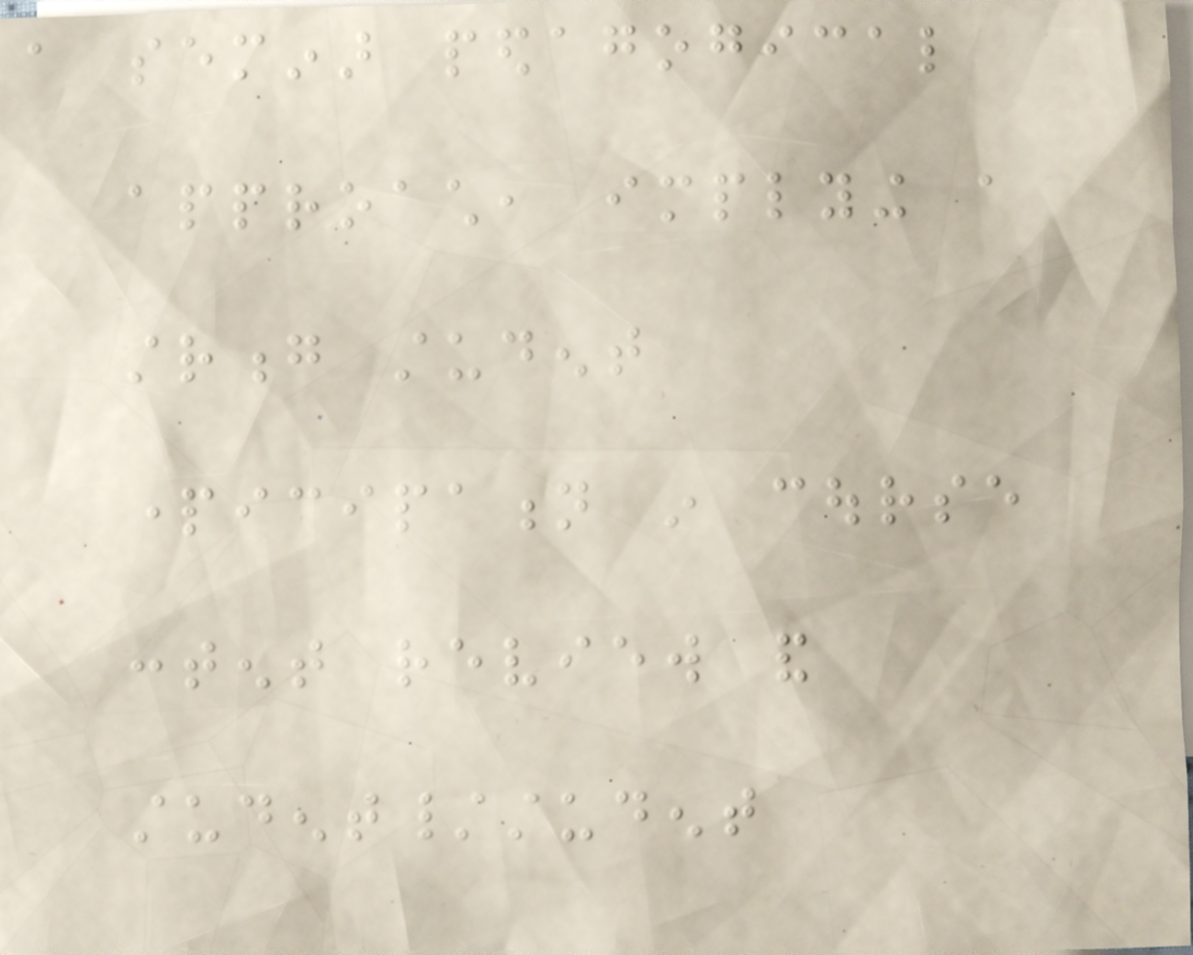a seminar pedagogical
approach, implying a
strong student
participation in course
content review and
student/student
